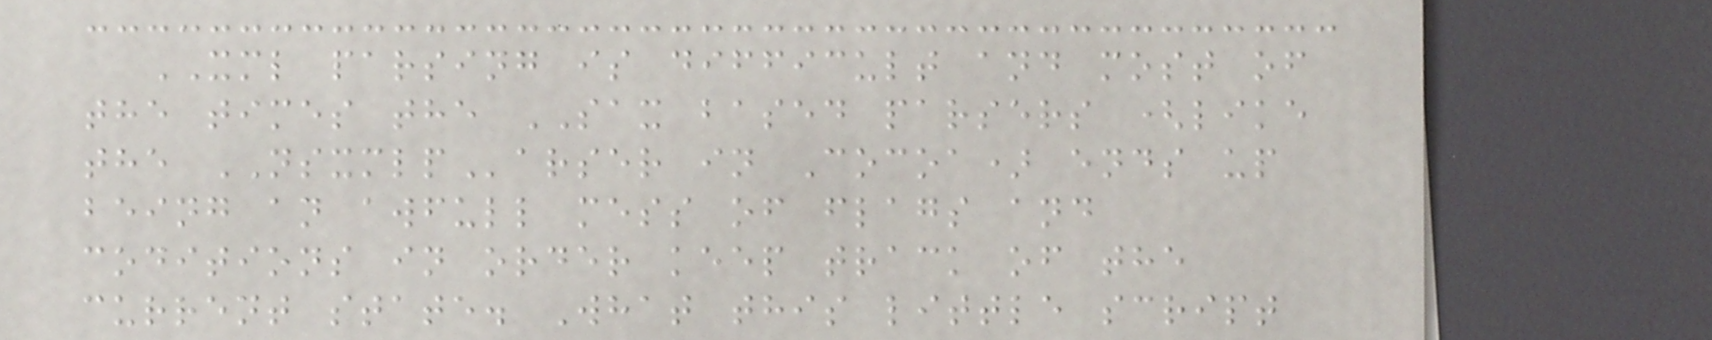XML parsing is difficult and most of
the times the SAX based parsers (like
the NSXMLParser in Cocoa) ends up
being an awfull mess of flags and
coditions in order keep track of the
current state. What this little script
